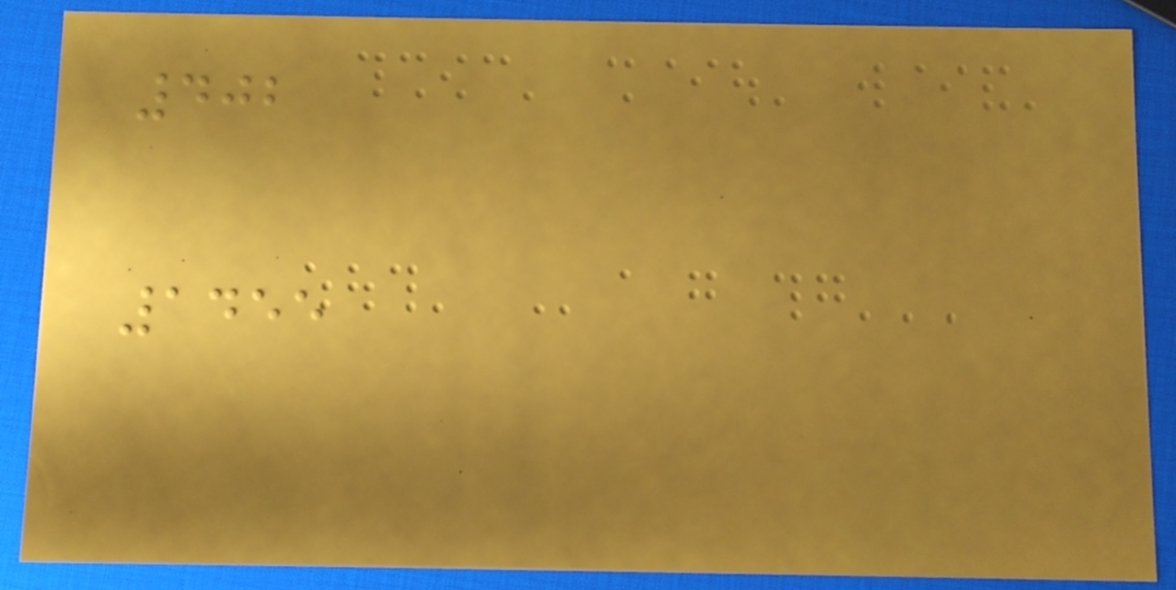402
1455
